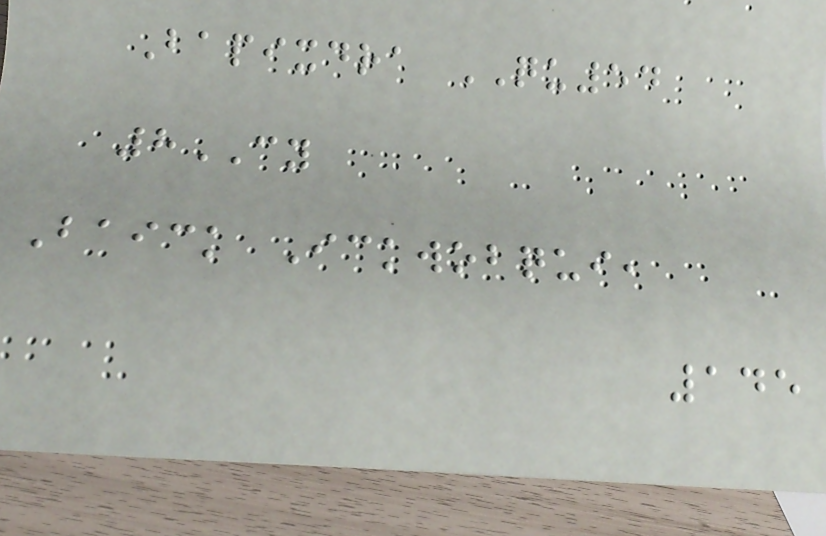Bapixdra QU54
8CY
Baick Ickwobqui,
145
